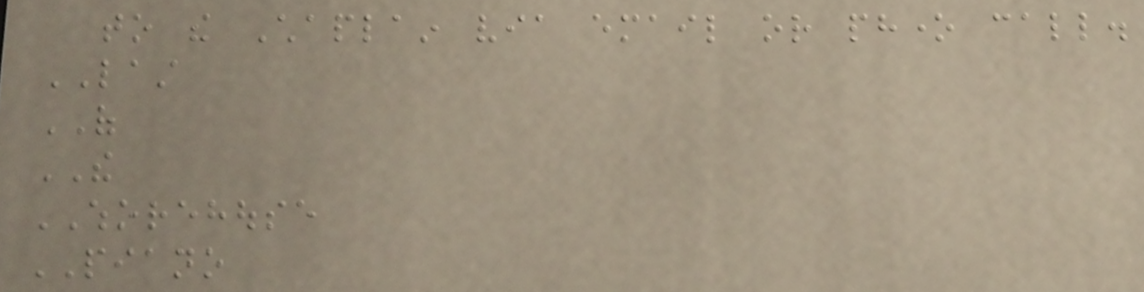to the Chaplain via email or phone call.
LAST
OF
THE
WHOREHOUSE
PIANO
